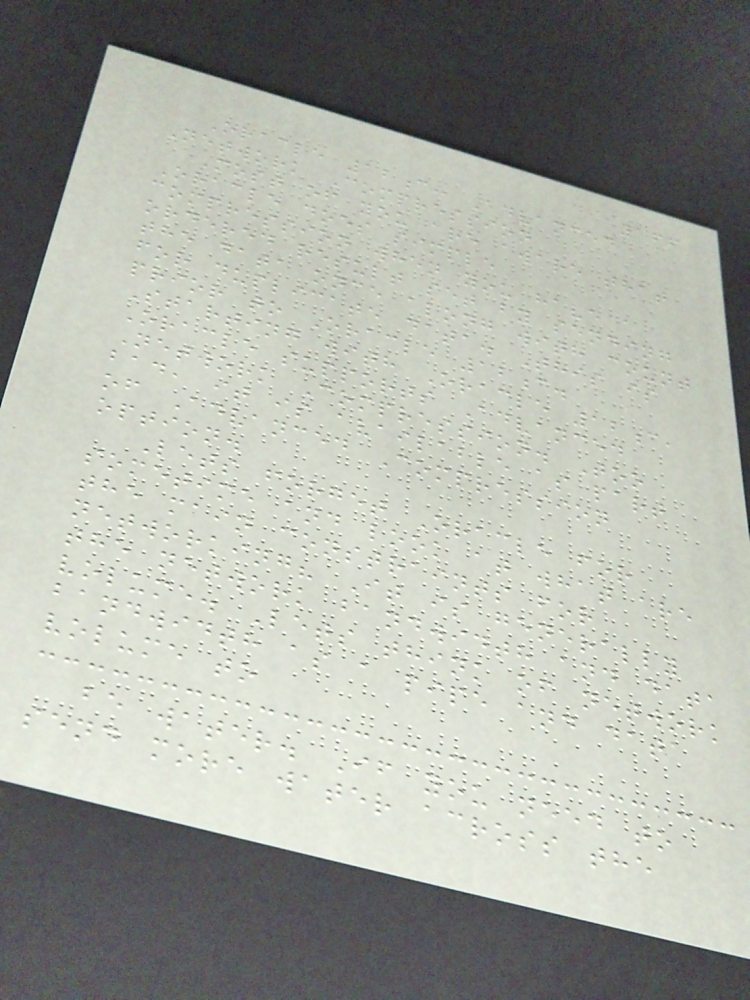166
Oracle 12c: Advanced
Network Compression
Most of you are aware that
Oracle does simple
compression when you have a
ordered result set by sending
the data once along with count
for duplicate data. This is
prior to Oracle 12c.
Starting with Oracle 12c,
Oracle supports Advanced
Network Compression. Too
bad, it is available as part
of Advanced Compression
option.
Lets forget Oracle for
sometime and look at what are
the main constraints for
networking? It is generally
the network bandwidth and data
volume. Lets think of network
bandwidth as a pipe and data
volume to
be water. If you need to
send more water across the
